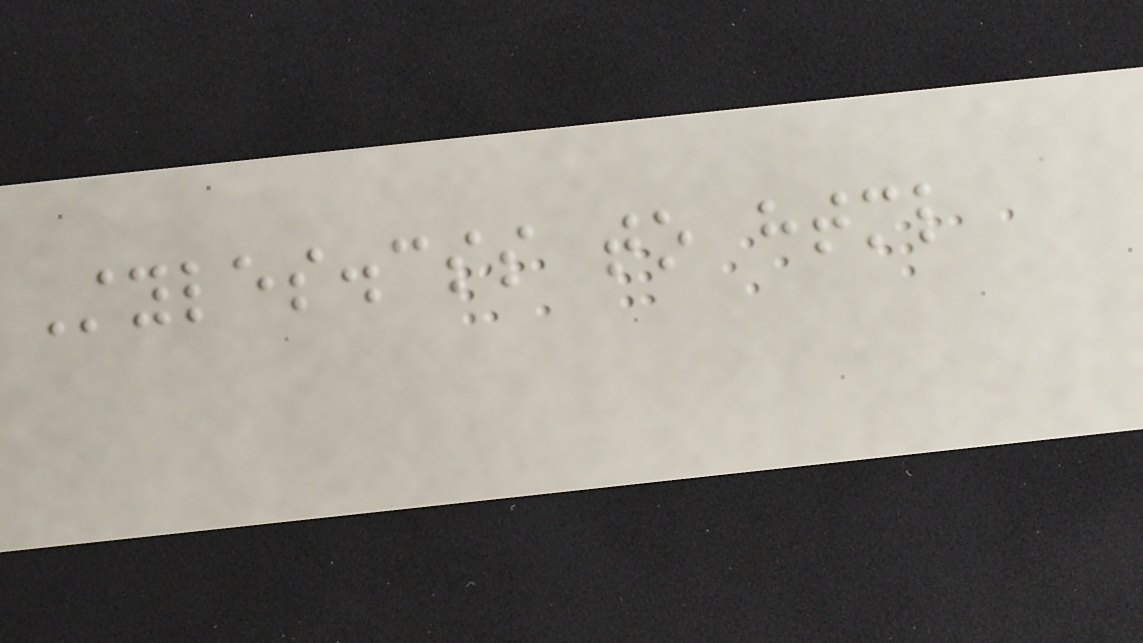Styles.css to html
